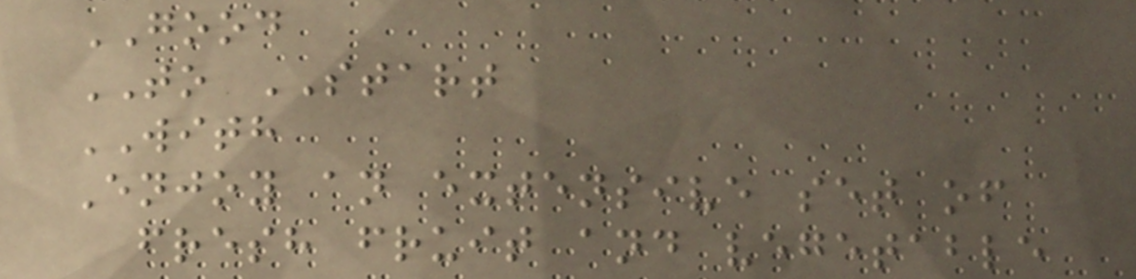GOOD
TO START
WITH
Enjoy an extensive set of
fresh fruit and vegetable
